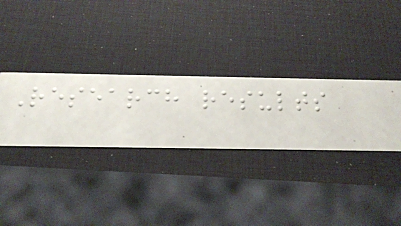Research results
